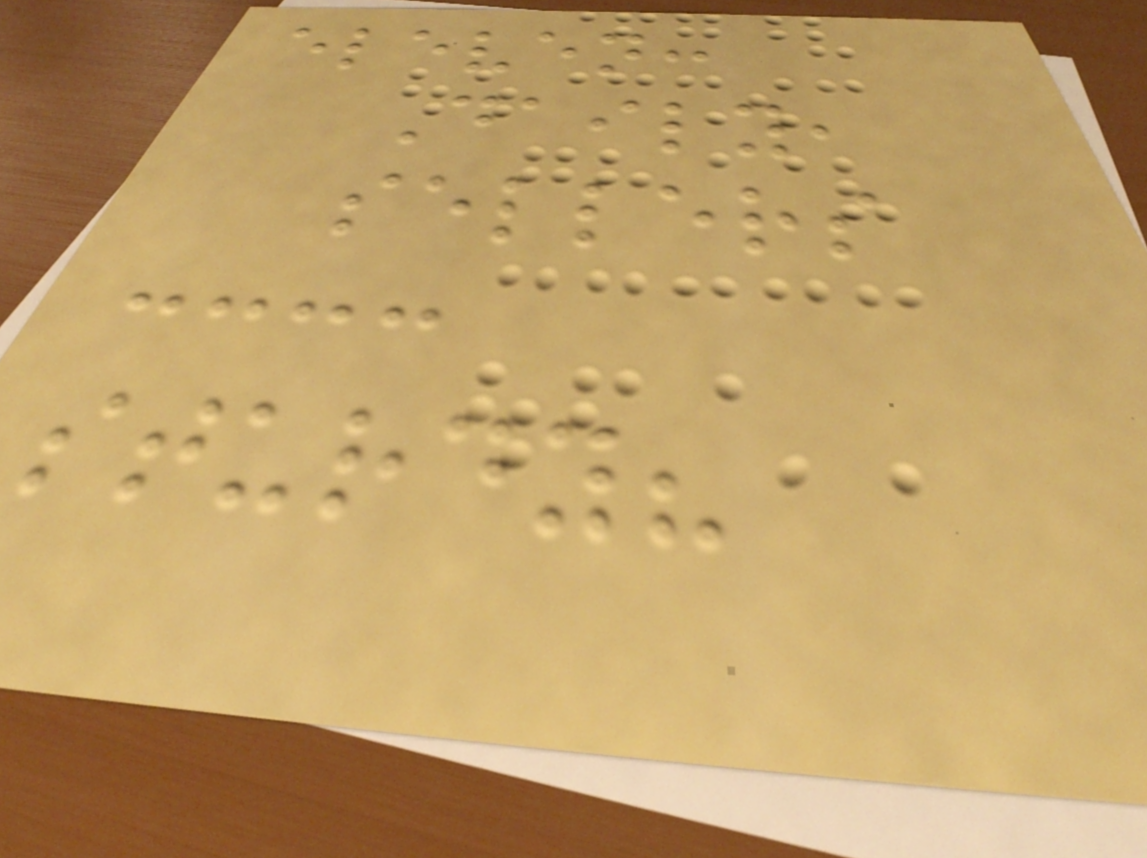eleven:
Daily,
sellers
sturdy?
